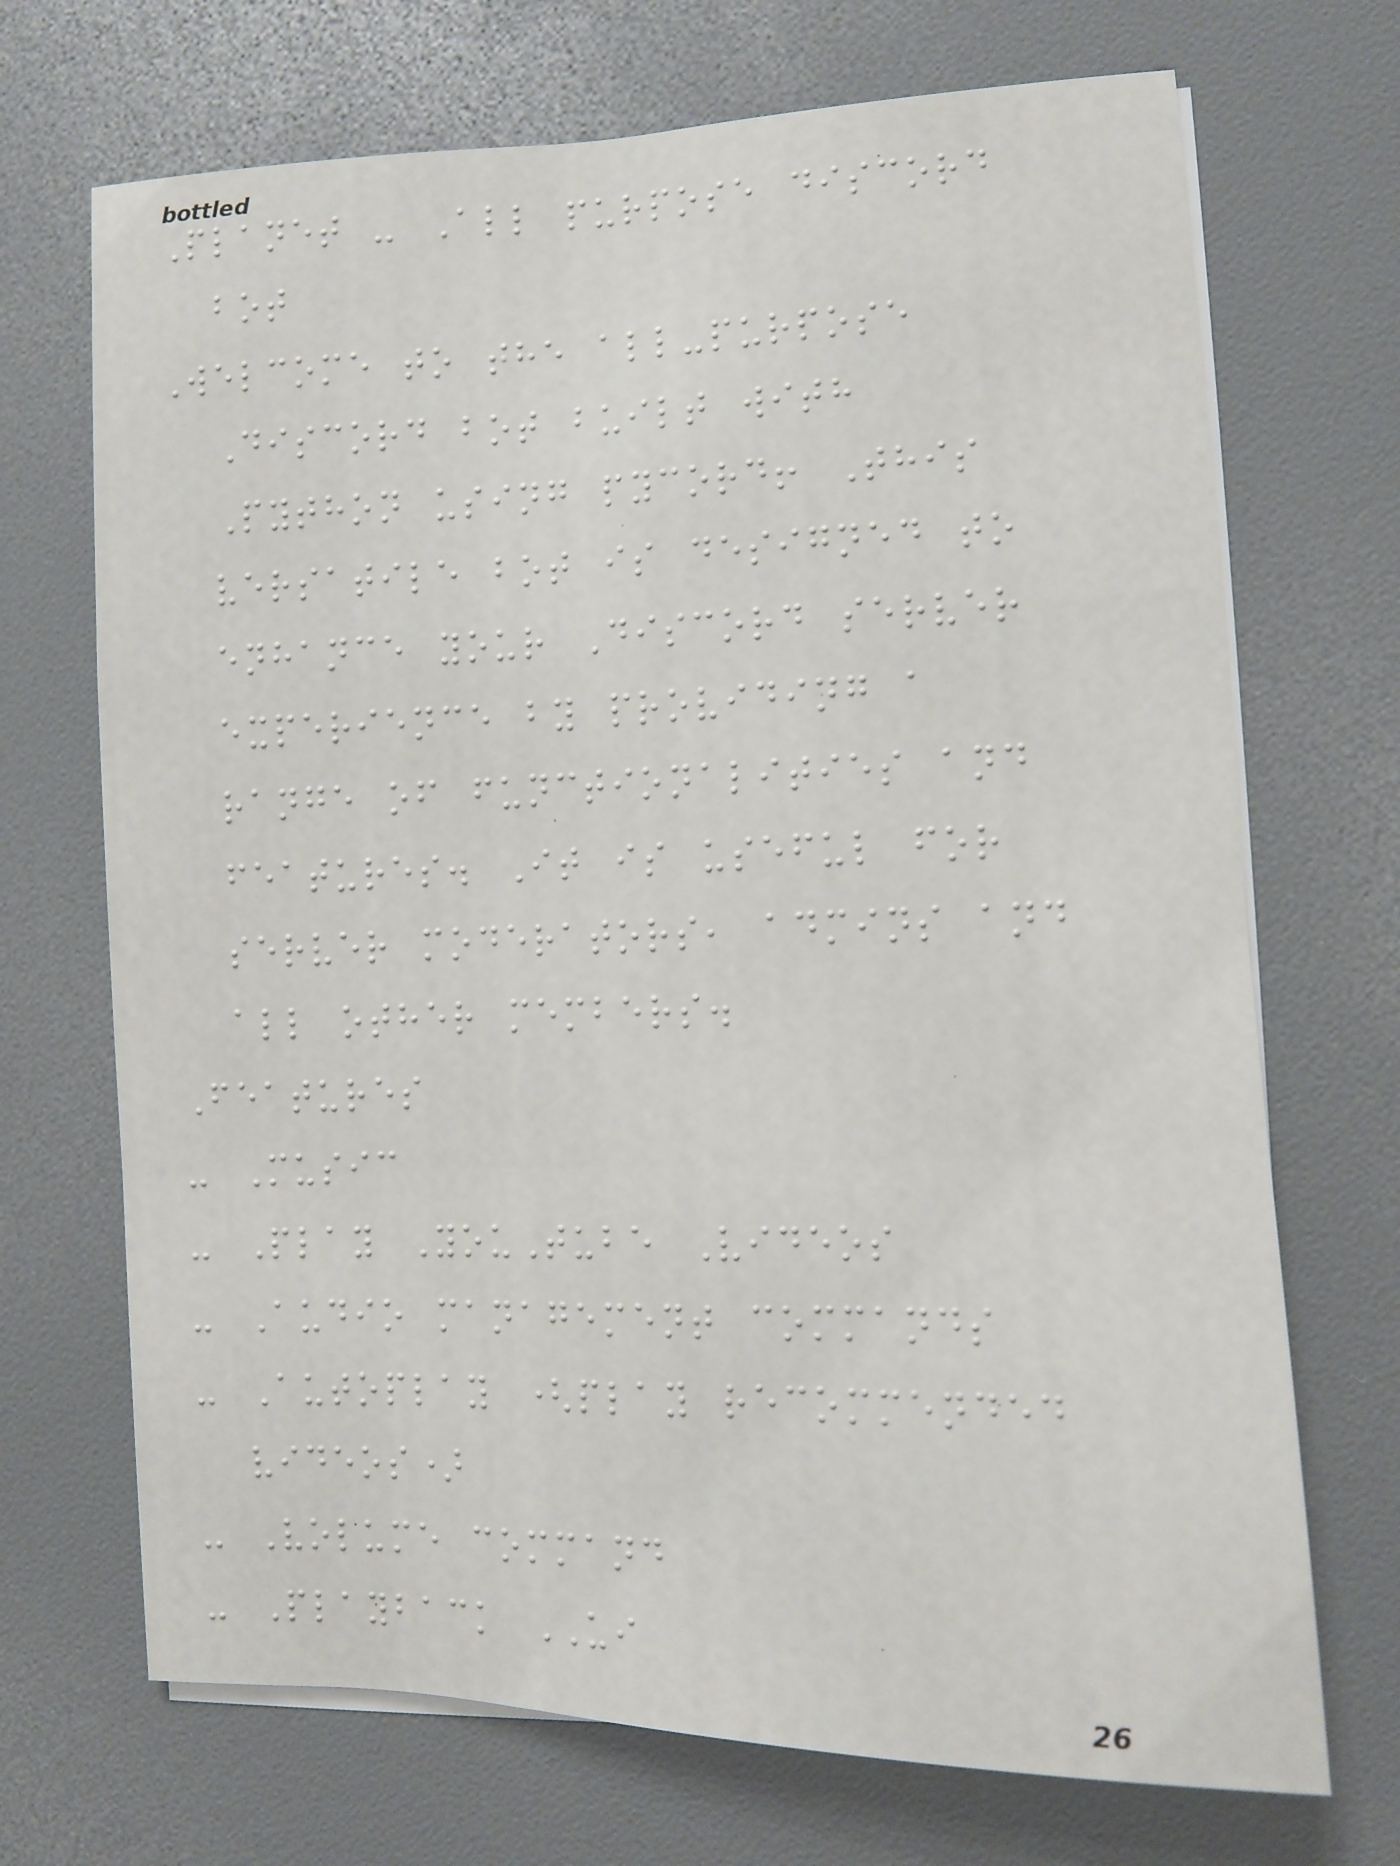Planet - All purpose discord
bot
Welcome to the all-purpose
Discord bot built with
Python using pycord! This
versatile bot is designed to
enhance your Discord server
experience by providing a
range of functionalities and
features. It is useful for
server moderators, admins and
all other members.
Features
- Music
- Play YouTube Videos
- Audio management commands
- Autoplay (play recommended
videos)
- Volume command
- Playback UI
